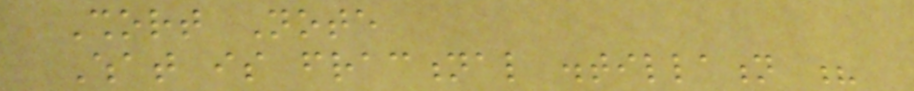Short Note
What is fractional distillation ?
